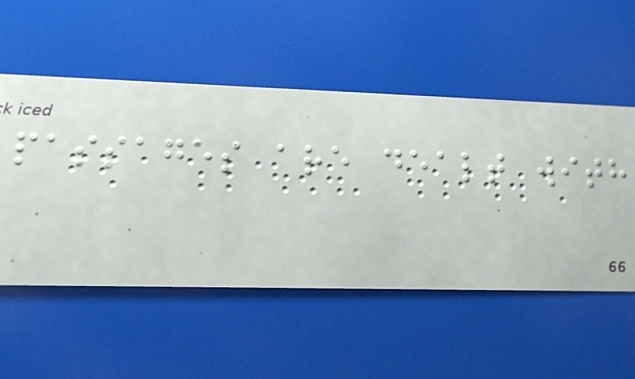passages are dealt with
